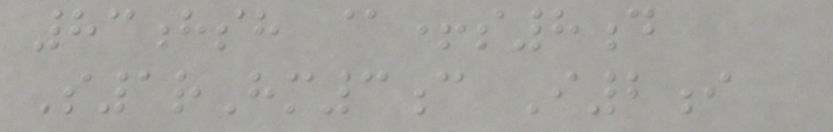83hsh @+s8d
S1rHm3c I2i
